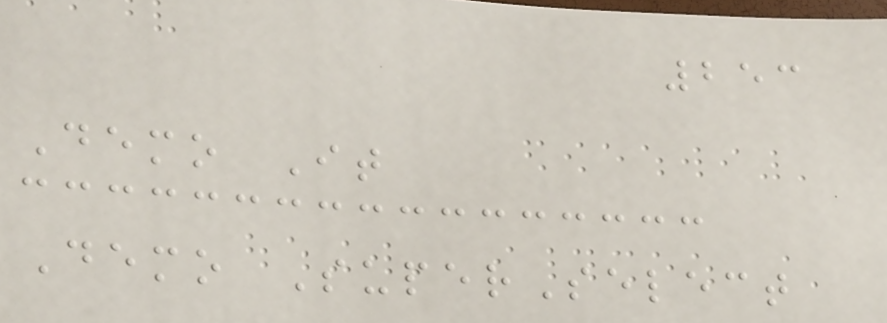253
Demo It
Demo SuperSelect
